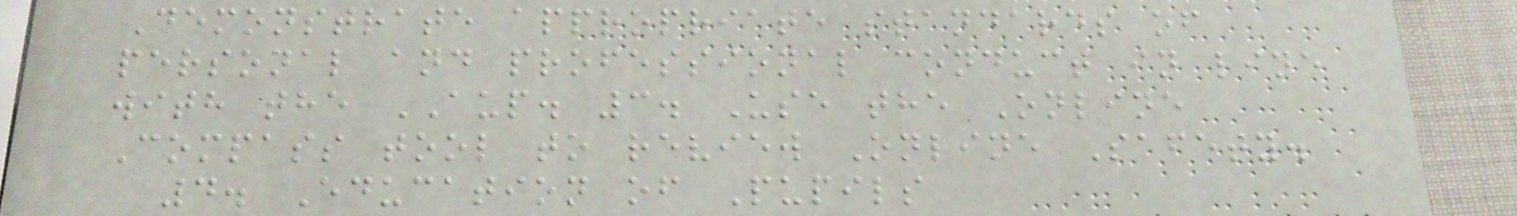Demonstrate appropriate standards of
personal and professional conduct in line
with the AUP. 3. Use the Online
Compass tool to review Online Safety.
4. Education of Pupils
